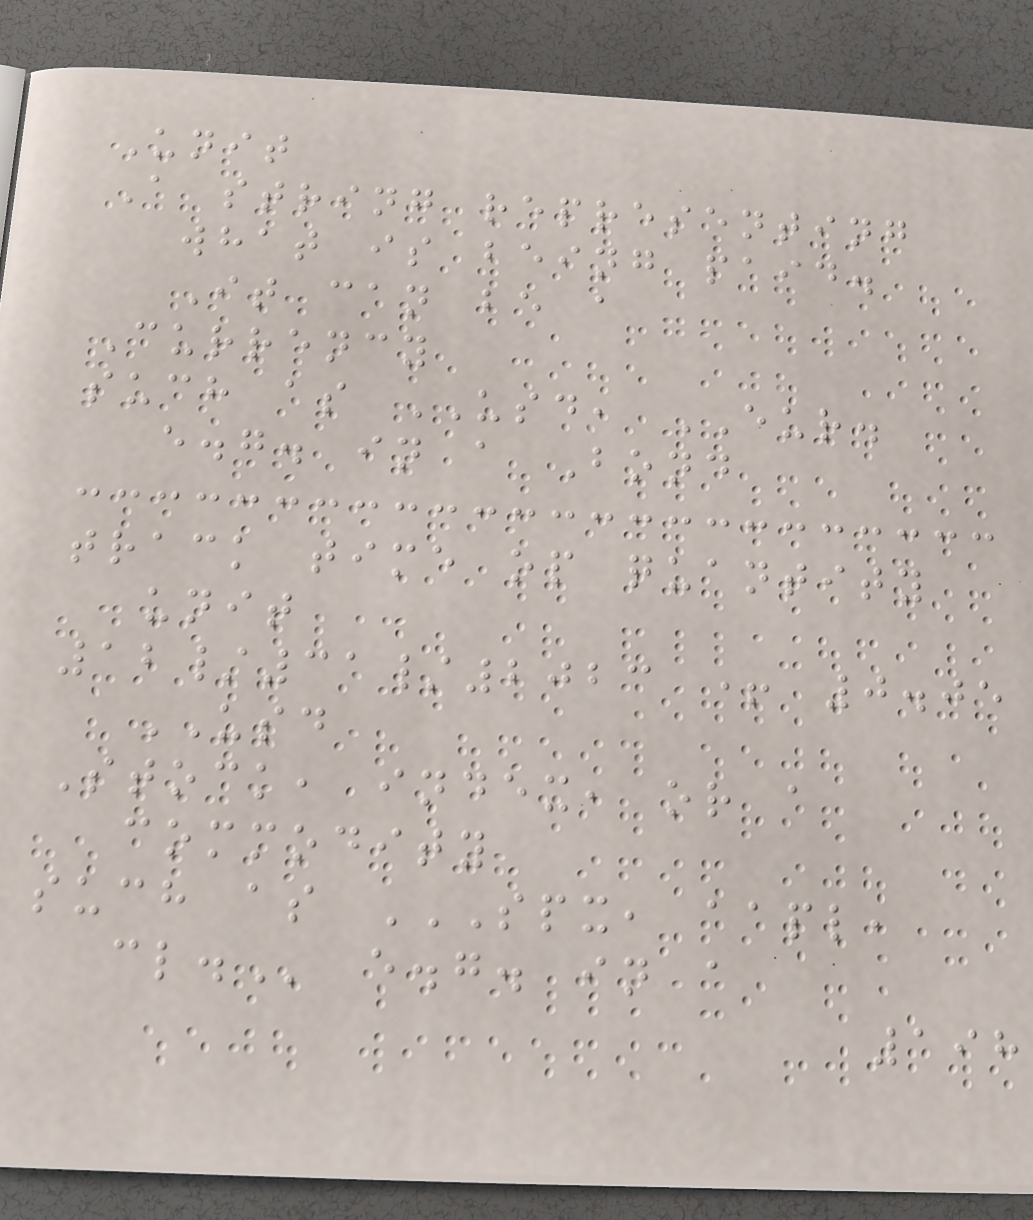Unit
A string representing
what is being paid.
It can be a
Currency
such as USD, EUR.
e.g. in a Bond
track time op quantity
unit
12/31/2023 + 0.05
USD
Stock, index, or a
commodity
such as SPX, AAPL,
CL. e.g. in a
198
